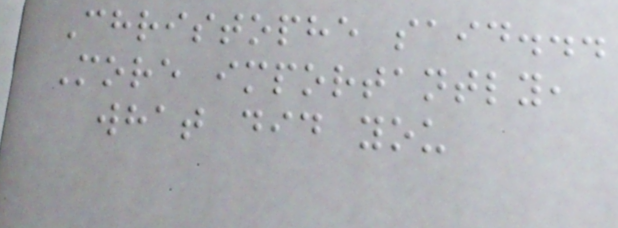Christophe said...
More importantly,
what did you
